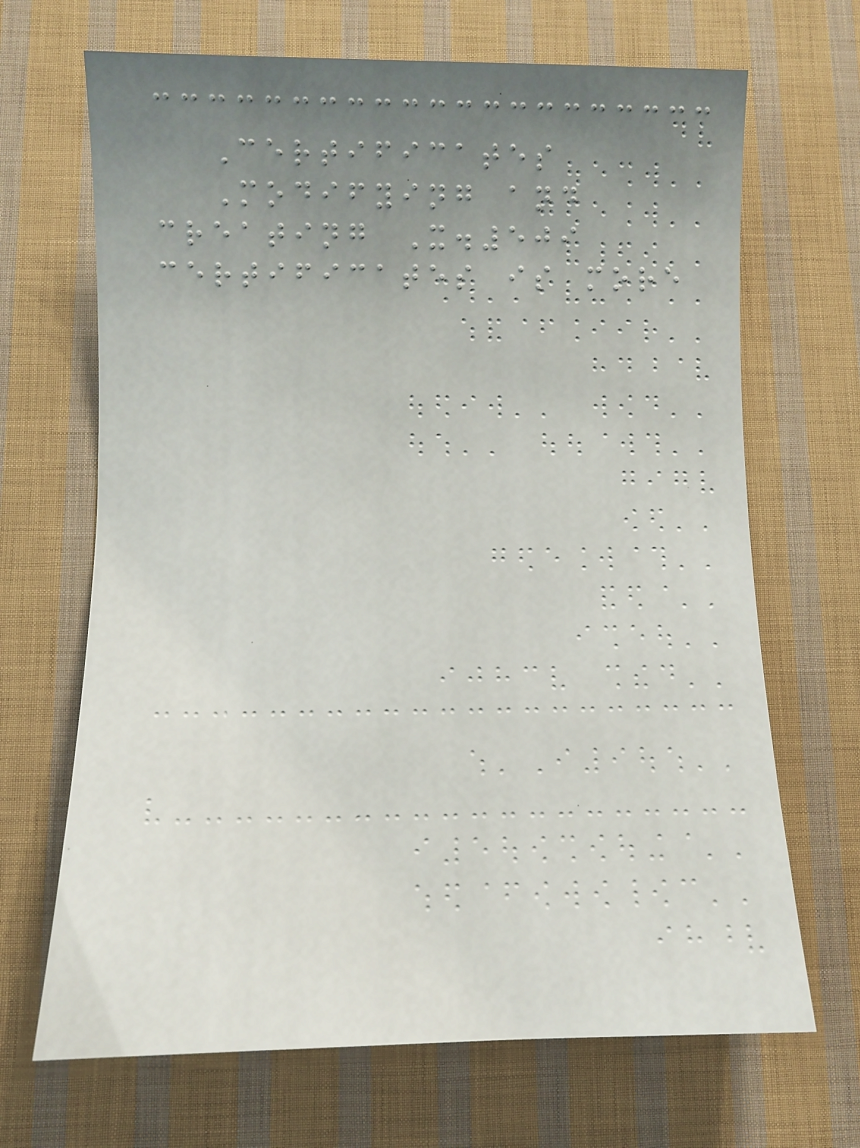Certificates
Modifying and
creating X.509
certificates is more
